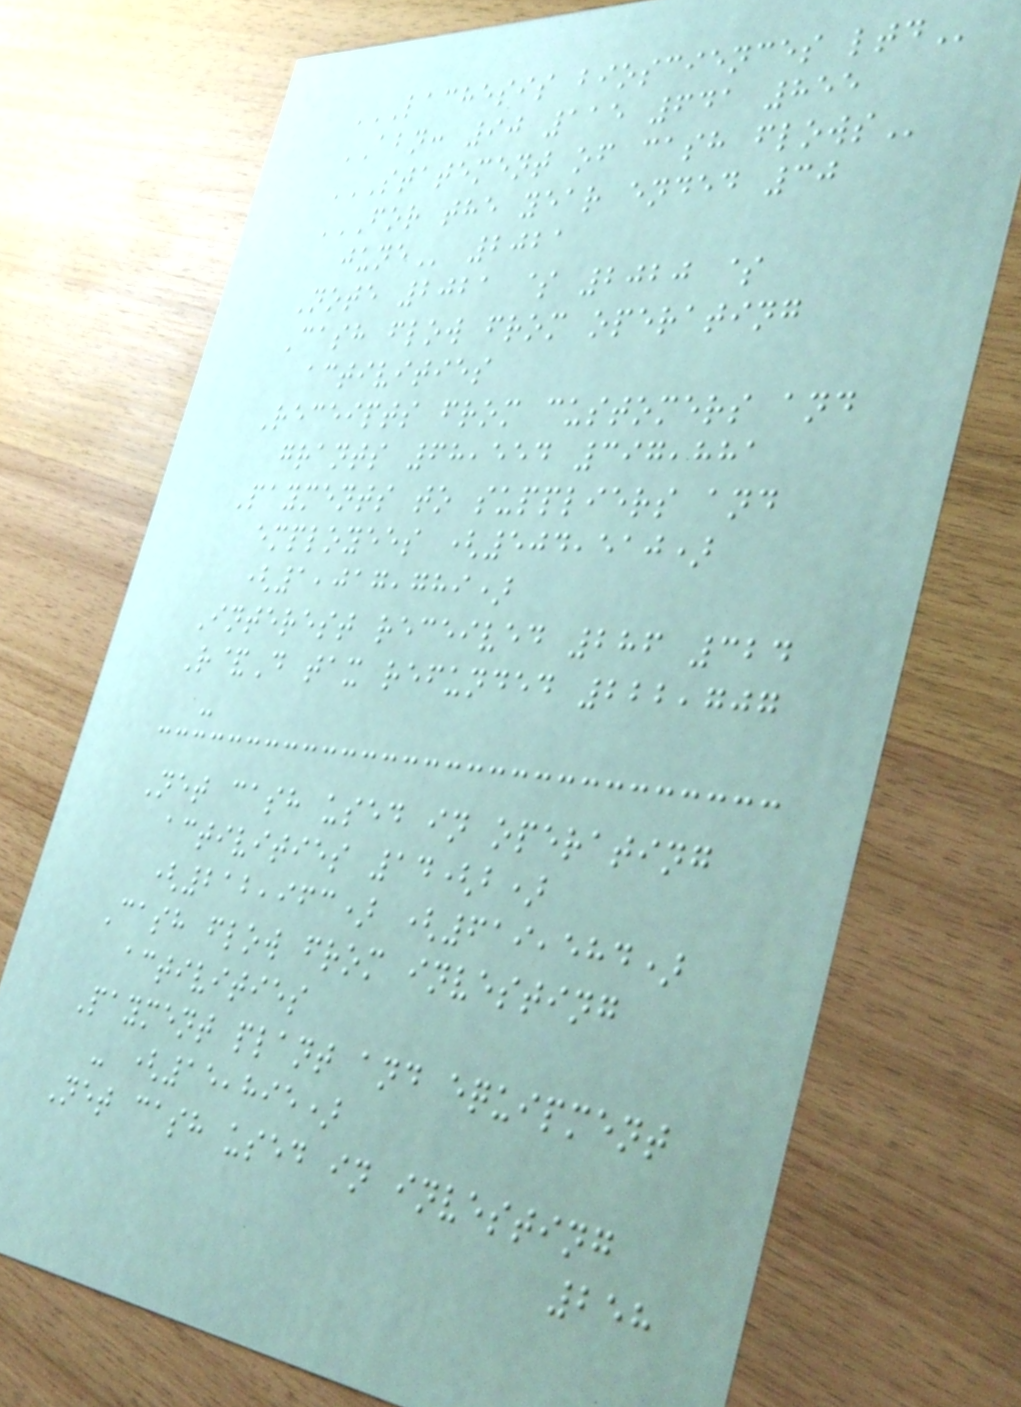LACHESIS BIOSCIENCES LTD
ABN: 90 115 641 855
STATEMENT OF CASH FLOWS
FOR THE YEAR ENDED 30
JUNE 2021
Note 2021 $ 2020 $
Cash flow from operating
activities
Receipts from customers and
grants 68,554 397,881
Payments to suppliers and
employees (504,510)
(1,017,789)
Interest received 286 324
R&D tax refunded 222,707
-
Net cash used in operating
activities 14(b)
(212,963) (619,584)
Cash flow from investing
activities
Payment plant and equipment
- (15,895)
Net cash used in investing
258
